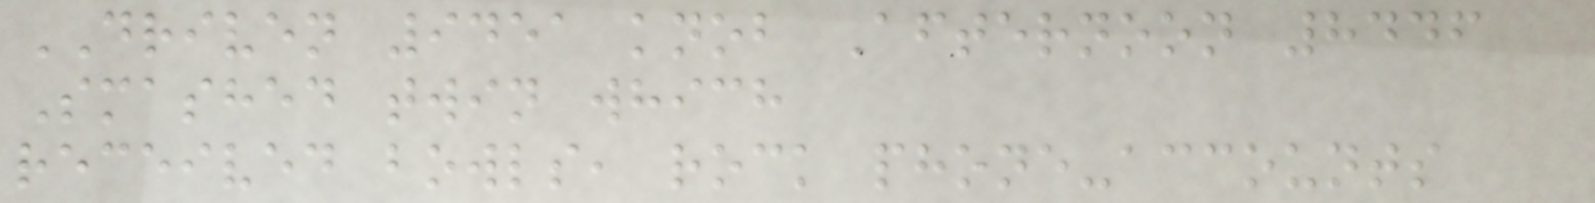DRIVEN 9451 knob Afternoon 8446
Smashed twin which
received bowls, rock phone-accounts
